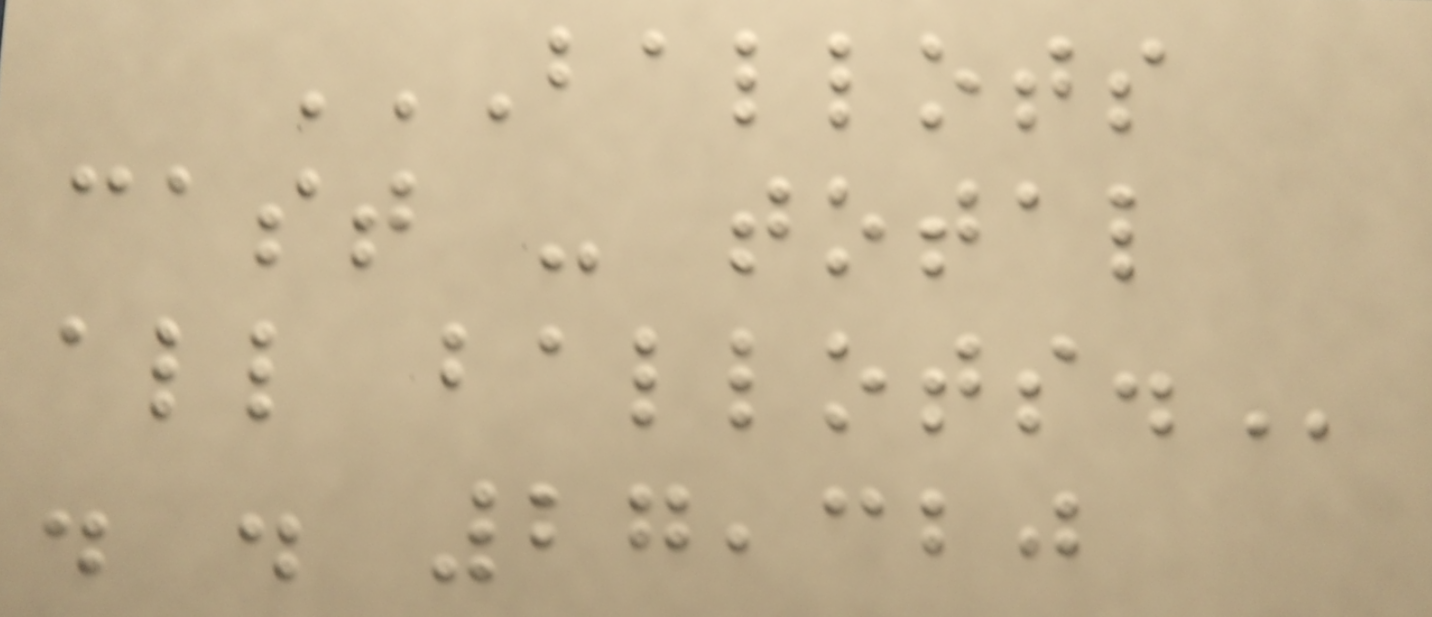BALLOTS
CAST - TOTAL
ALL BALLOTS.
. . 27,320
